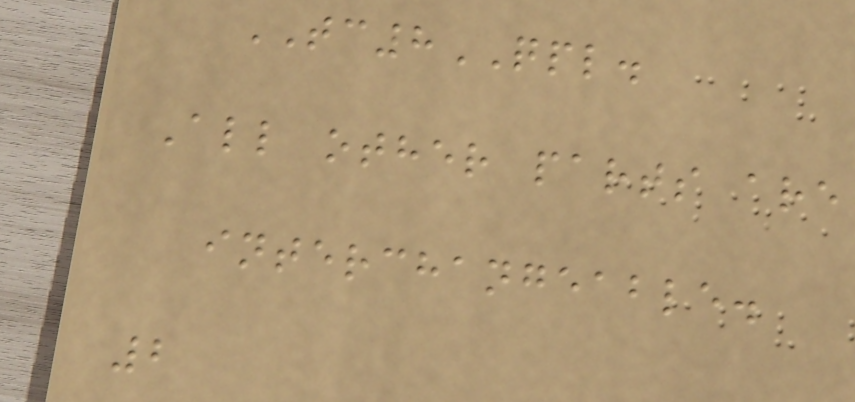TC8QPL.
All other parts are
interchangeable.
2
